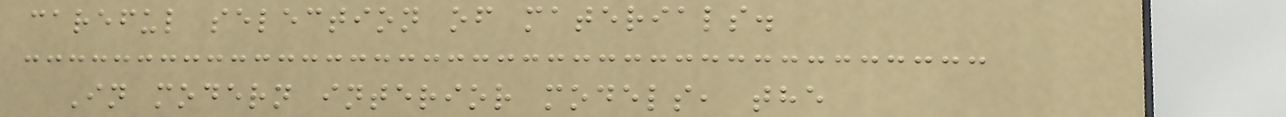careful selection of materials.
In modern interior models, the
